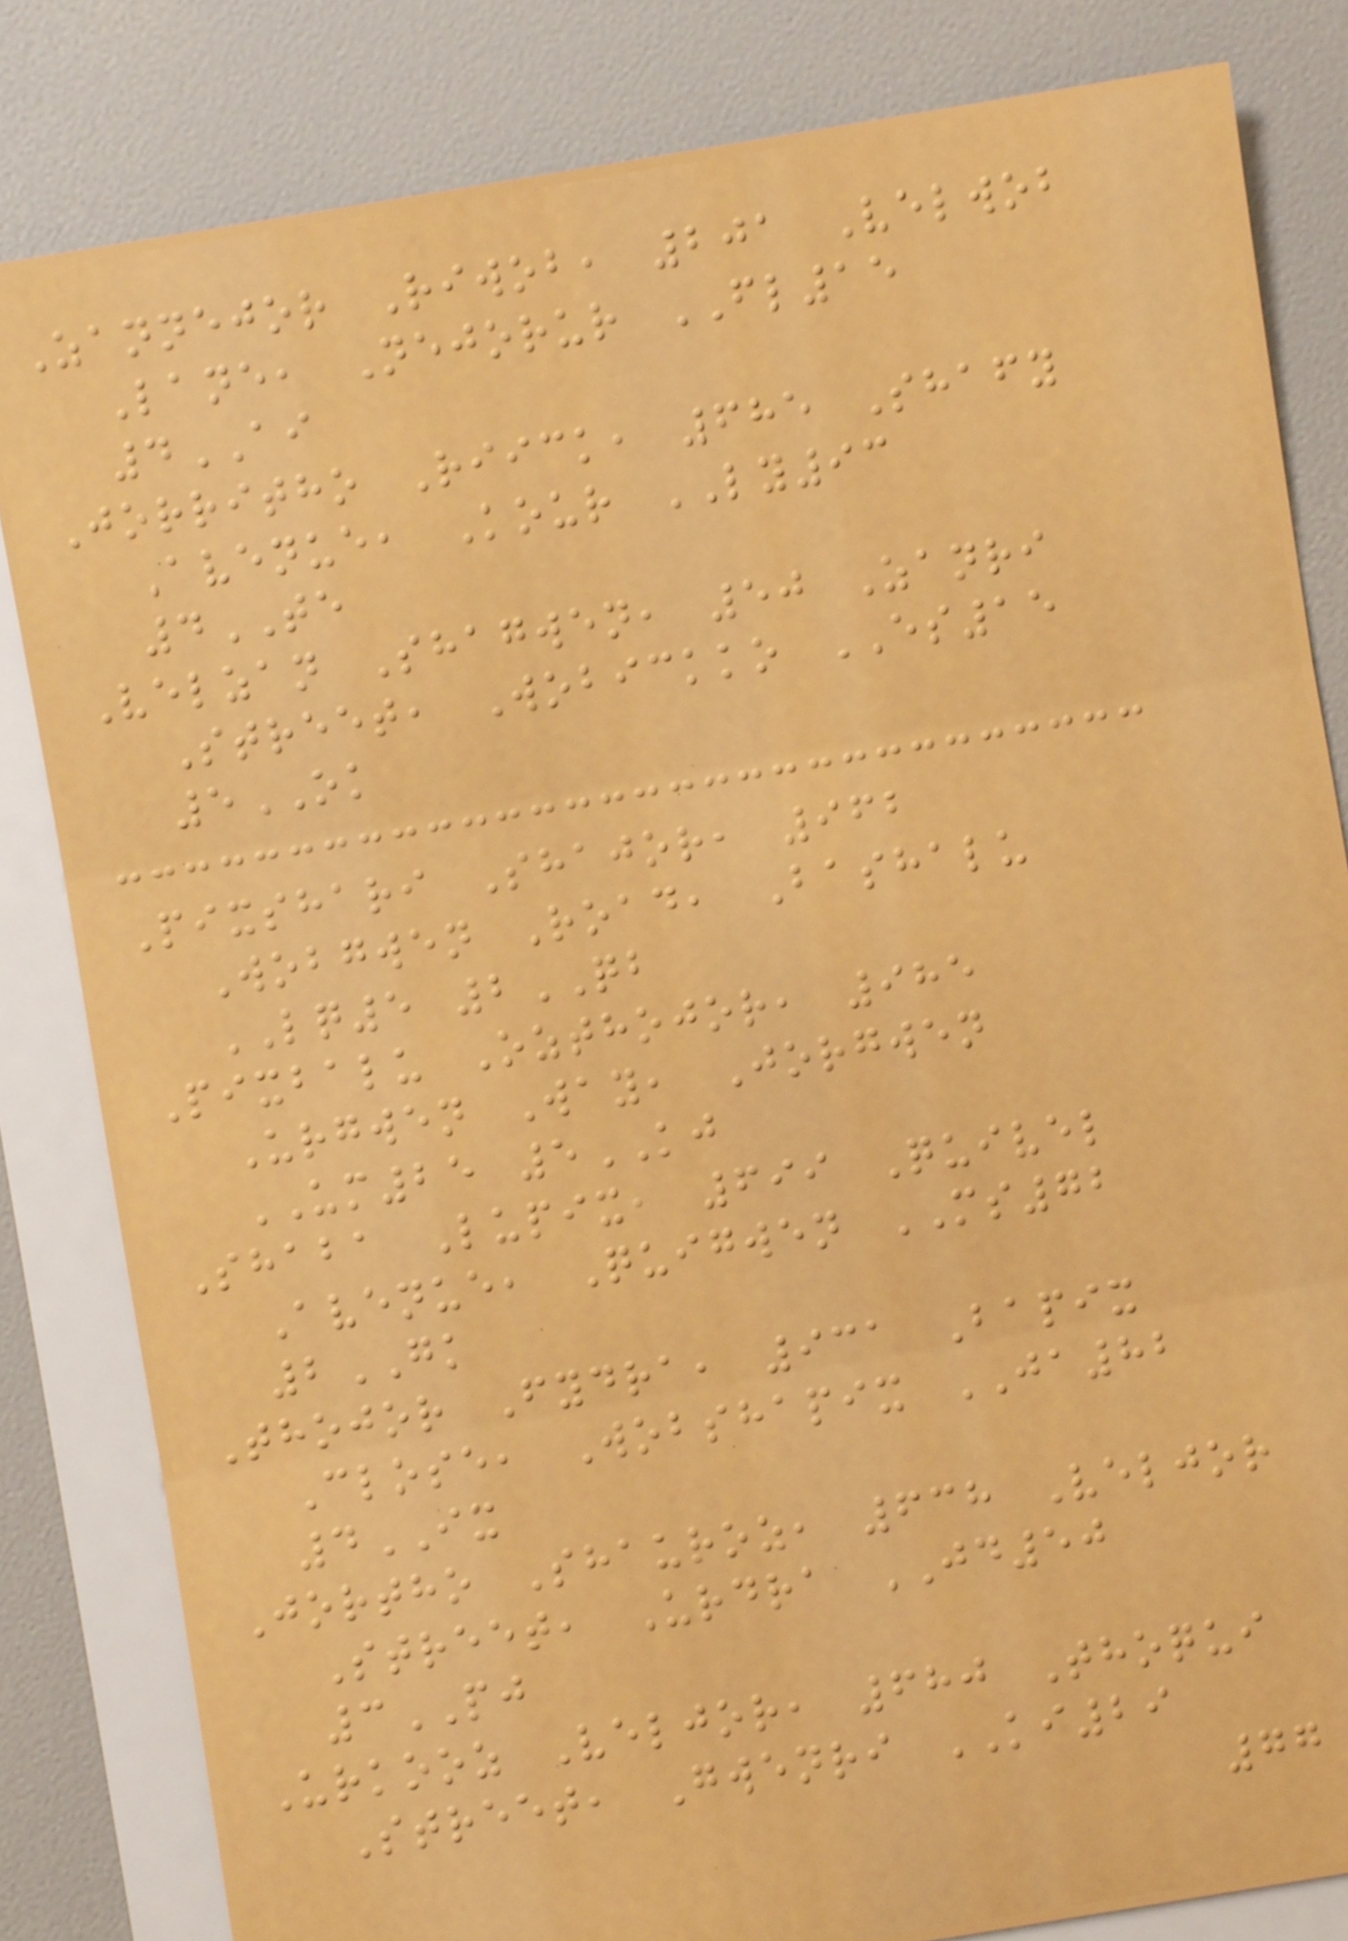Zannejor Riwob, 201 Velwob
Lane, Nejorur FL15
4AI
Jorritho Riick, 685 Shafy
Avenue, Kour LY93
4TE
Velzan Shagwen, 50 Zanri
Street, Wobickko ES15
5OK
Pixshari Shajor, 962
Wobgwen Road, Bashalu
LQ5 2QB
Pixbalu Ozthojor, 985
Urgwen Way, Jorgwen
UM25 5KJ
Shaba Lupix, 699 Quivel
Avenue, Quigwen MS72
2GK
Thojor Fydra, 931 Bapix
Close, Wobshapix JA82
4IX
Jortho Shauroz, 638 Veljor
Street, Urdra JD50
3PJ
Urkooz Veljor, 680 Thoqui
Street, Gwenri KI29
77
